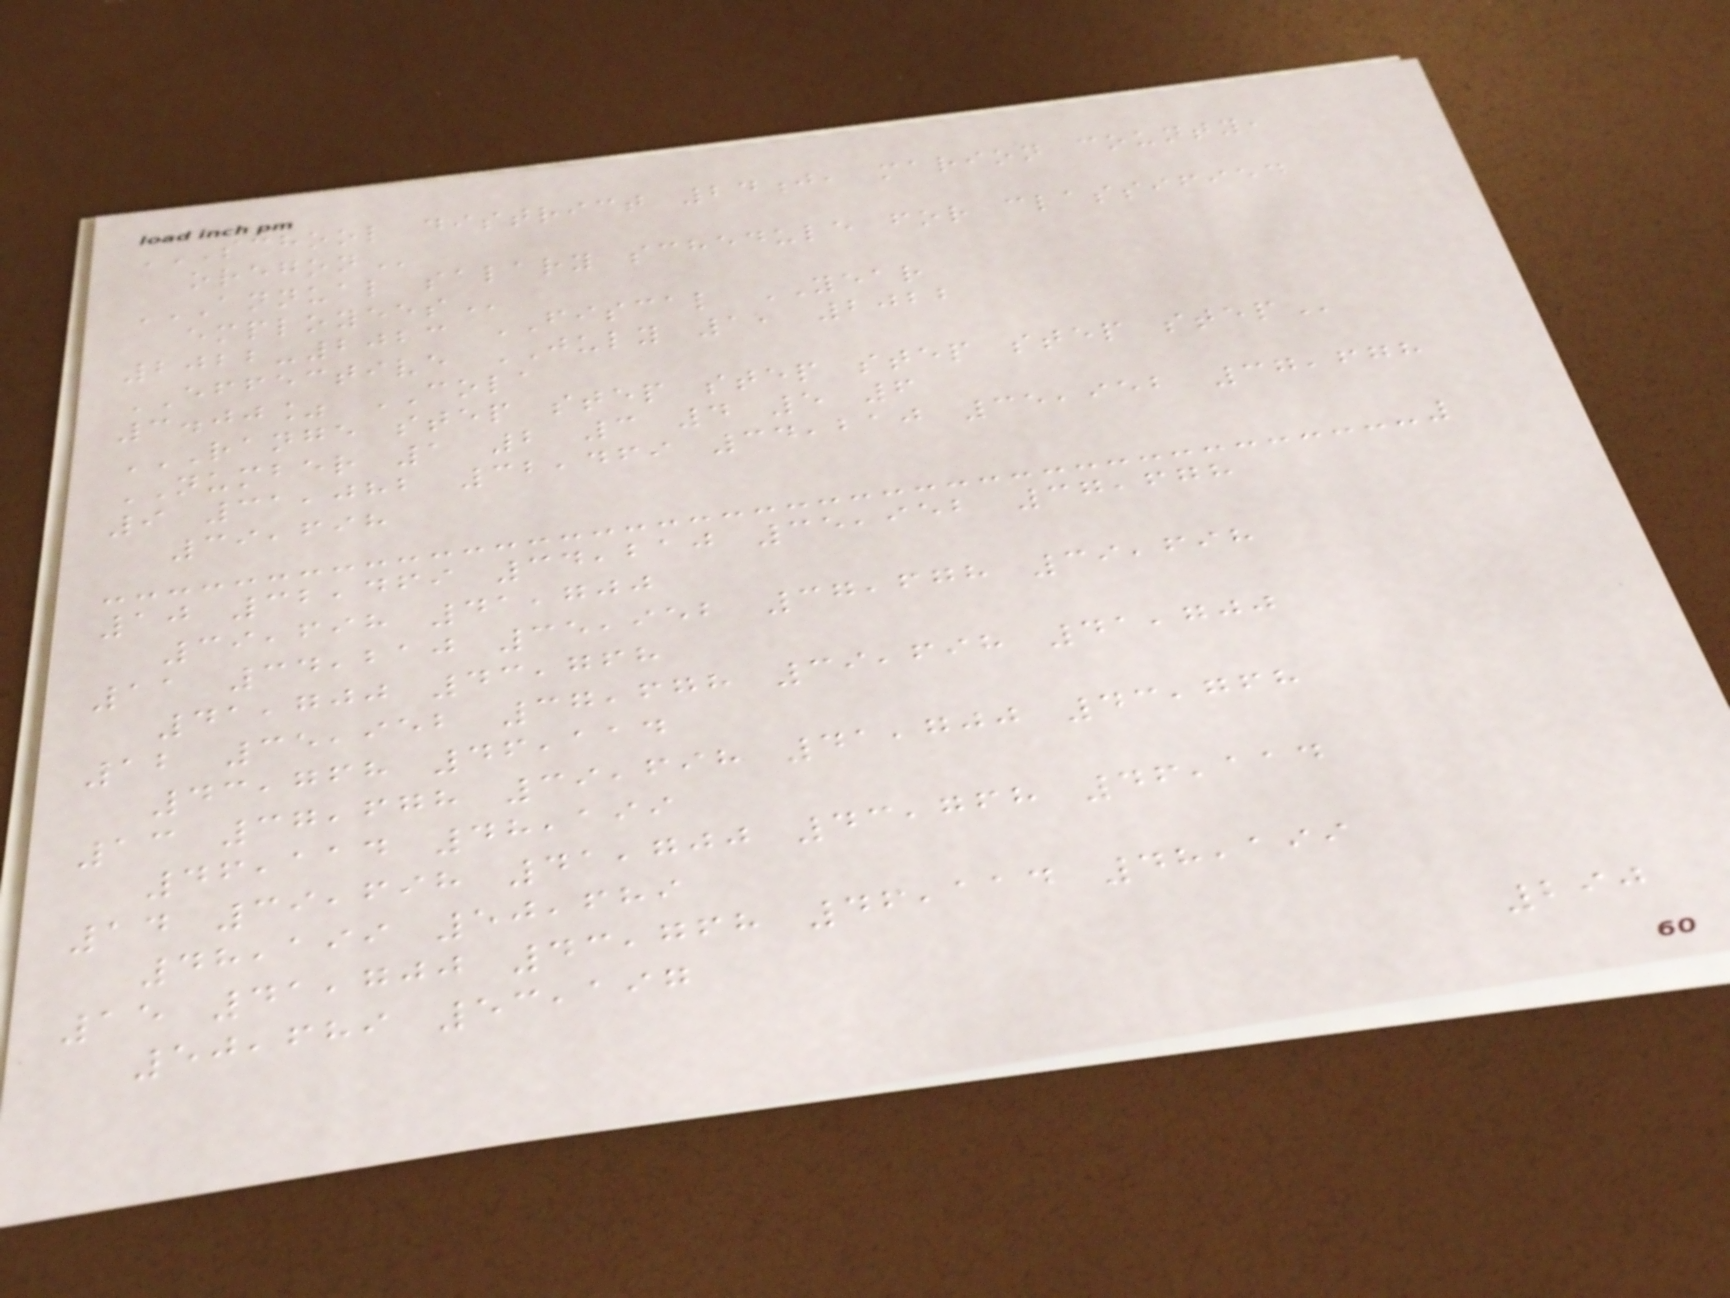SCHOOL DISTRICT 24J, MARION COUNTY,
OREGON
ANNUAL SALARY SCHEDULE FOR CLASSIFIED
EMPLOYEES
2022-2023 FISCAL YEAR
EFFECTIVE JULY 1, 2022
3.00% COLA
RANGE STEP STEP STEP STEP STEP STEP
NUMBER 1 2 3 4 5 6
9 31,082 32,469 34,210 35,952 37,678
39,698
10 32,469 34,210 35,952 37,678
39,698 41,700
11 34,210 35,952 37,678 39,698
41,700 43,768
12 35,952 37,678 39,698 41,700
43,768 46,114
13 37,678 39,698 41,700 43,768
46,114 48,199
14 39,698 41,700 43,768 46,114
48,199 50,689
15 41,700 43,768 46,114 48,199
50,689 53,197
290
